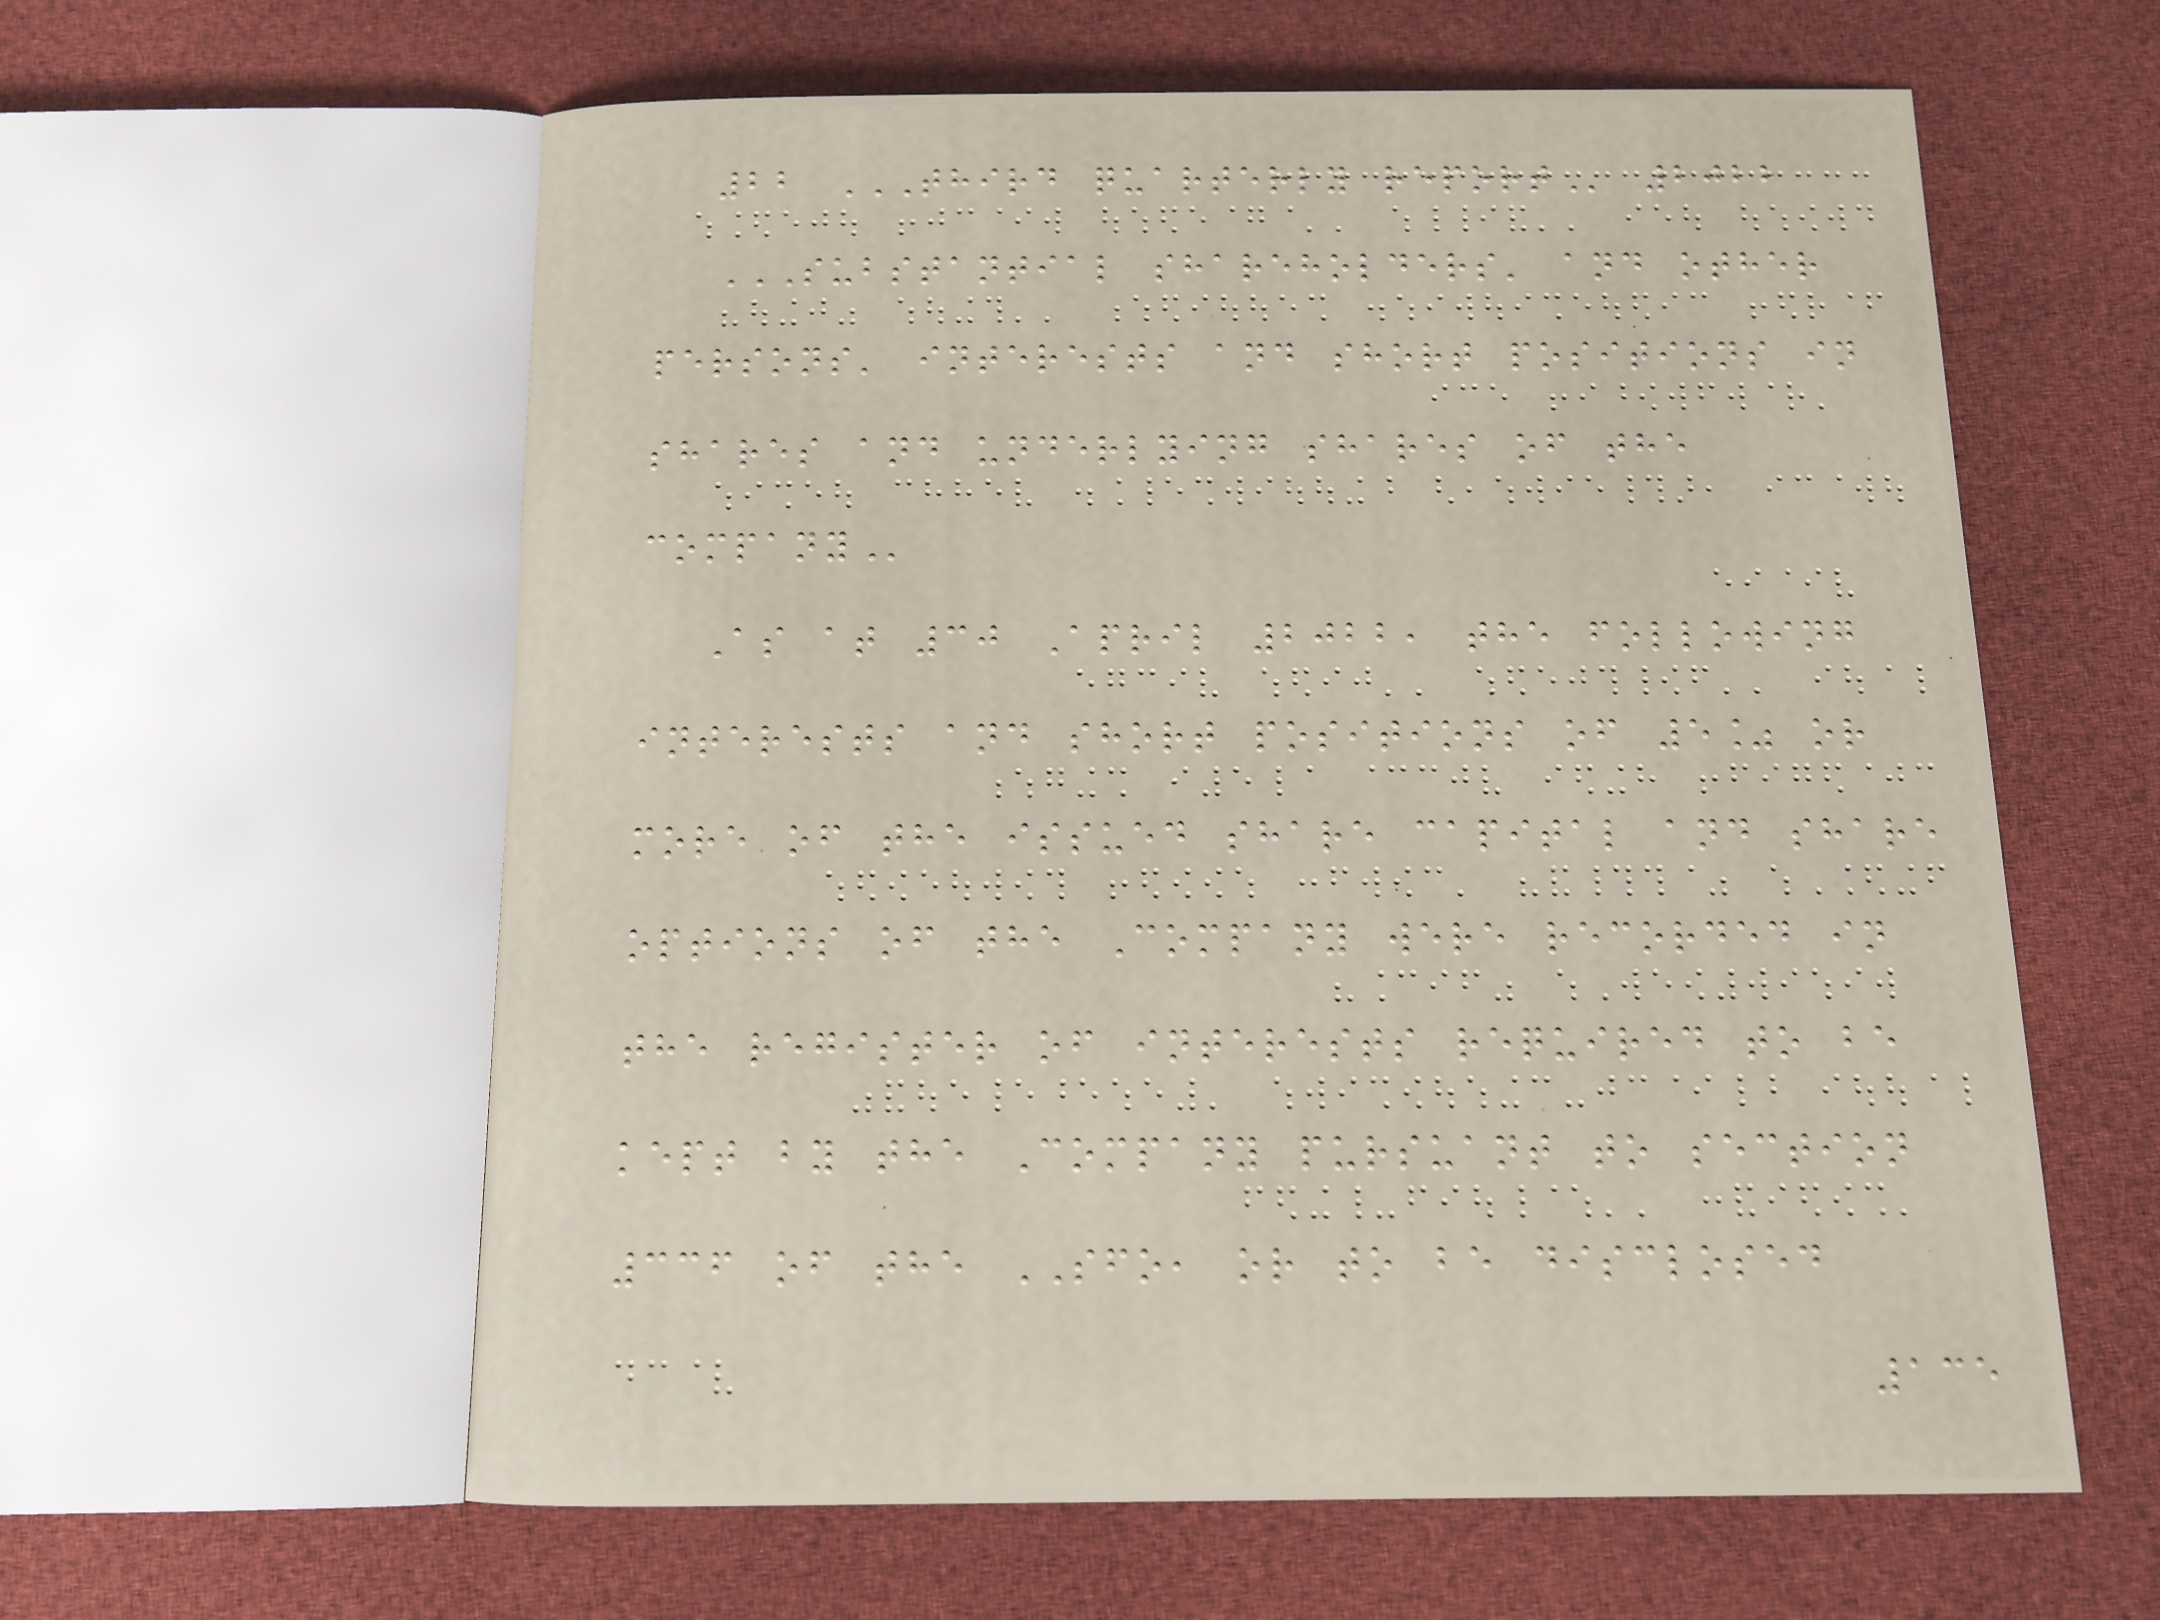22 THIRD QUARTERLY REPORT 2022
SUBSTANTIAL SHAREHOLDERS' AND OTHER
PERSONS' INTERESTS AND SHORT POSITIONS IN
SHARES AND UNDERLYING SHARES OF THE
COMPANY
As at 30 April 2022, the following
interests and short positions of 5% or
more of the issued share capital and share
options of the Company were recorded in
the register of interests required to be
kept by the Company pursuant to section
336 of the SFO, or to be disclosed
135
